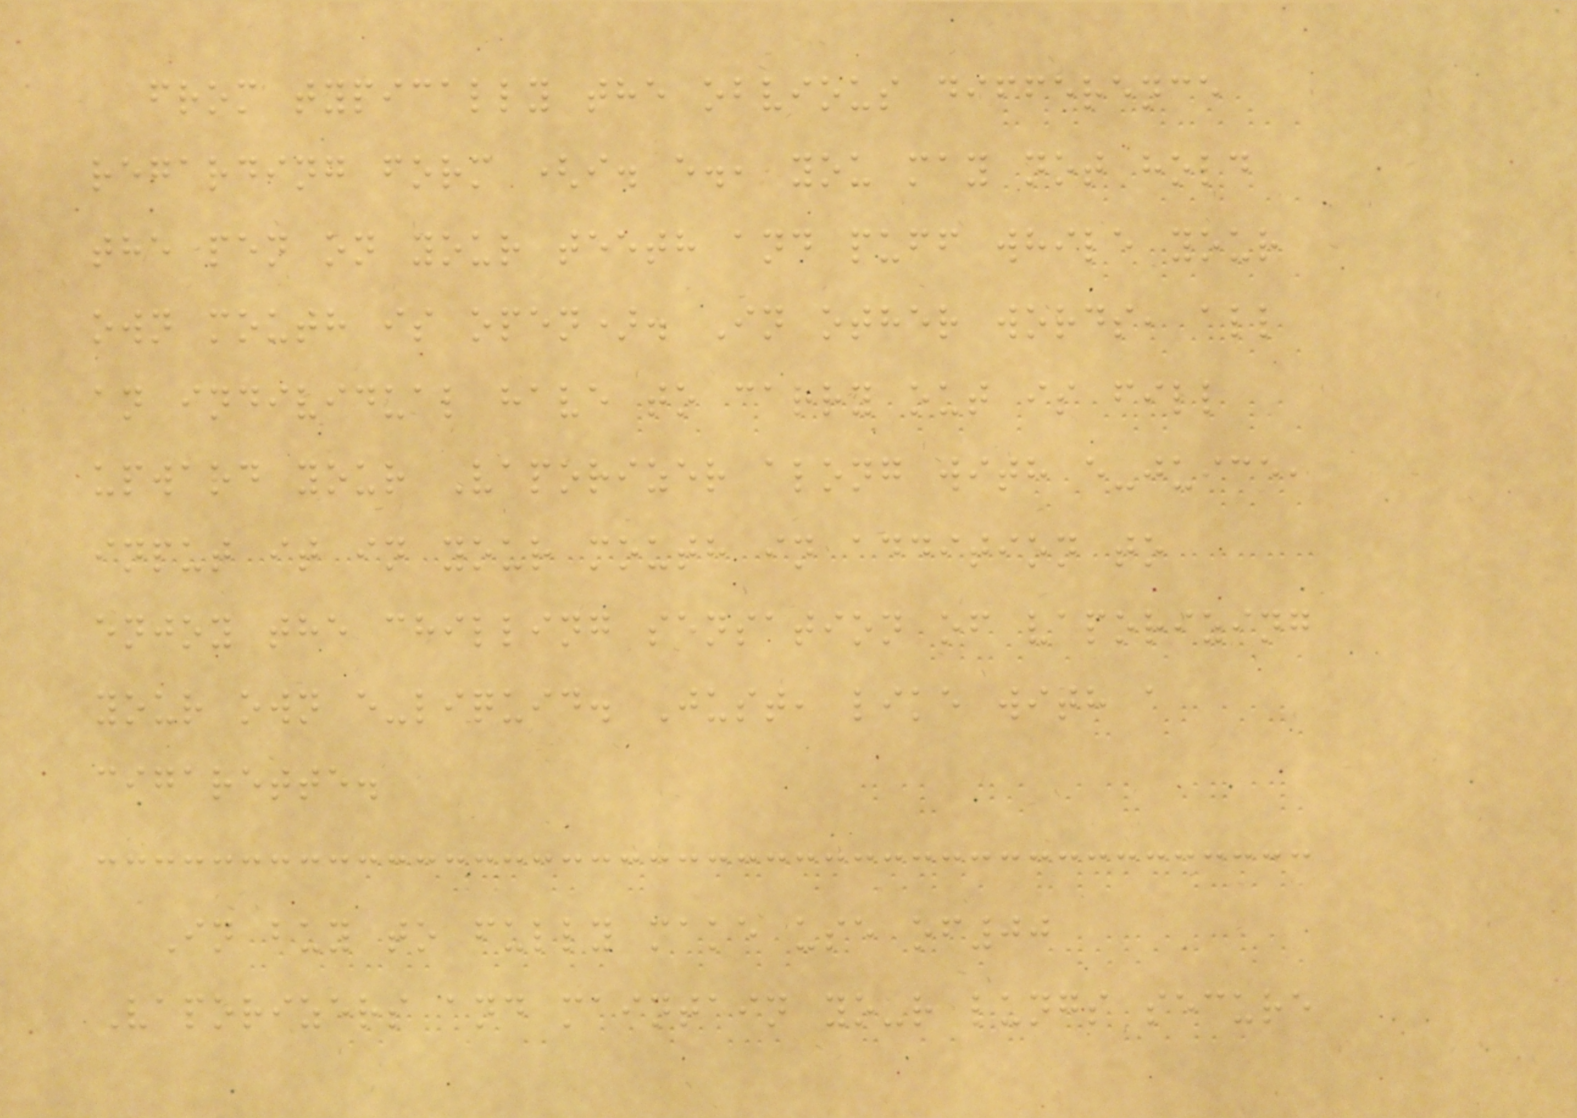from typically the obvious difference
regarding form (i. e., you may not hold
the pen on your teeth and puff while your
own mouth is open). In other words, all
an individual have to carry out is fill
upward your Vaporizer along with e-juice,
input it in your mouth in addition to
enjoy the chilling sensation of vaporizing
your own e-liquid. Just, like with a
cigarette.
In buy to fully make use of00
Vaporizers and maintain your lungs secure
